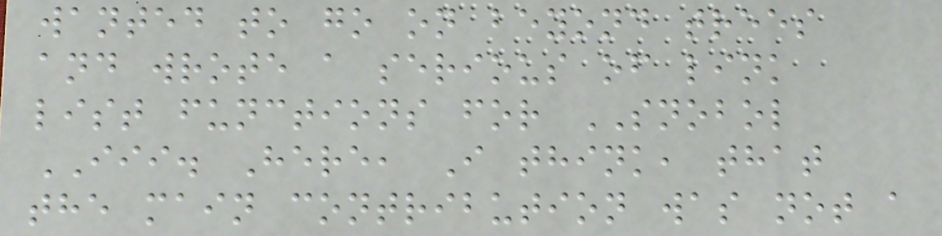wanted to go on beyond trees
and wrote a serious of link
list functions for SNOBOL
III. Here, I think, that
the main contribution was not a
